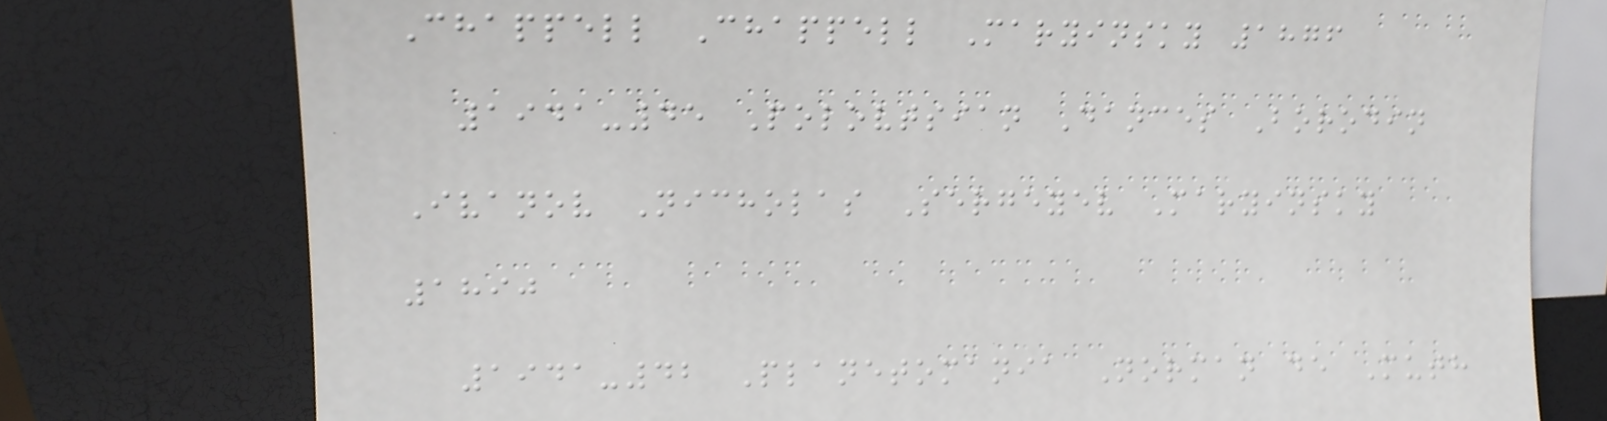Chappell Chappell Maryinsky 1876
1941-45 Polovtsian Dances Borodin
Ivanov Nicholas Sergeyev Maryinsky
1890
1941-42 Planetomania Norman de Muth
